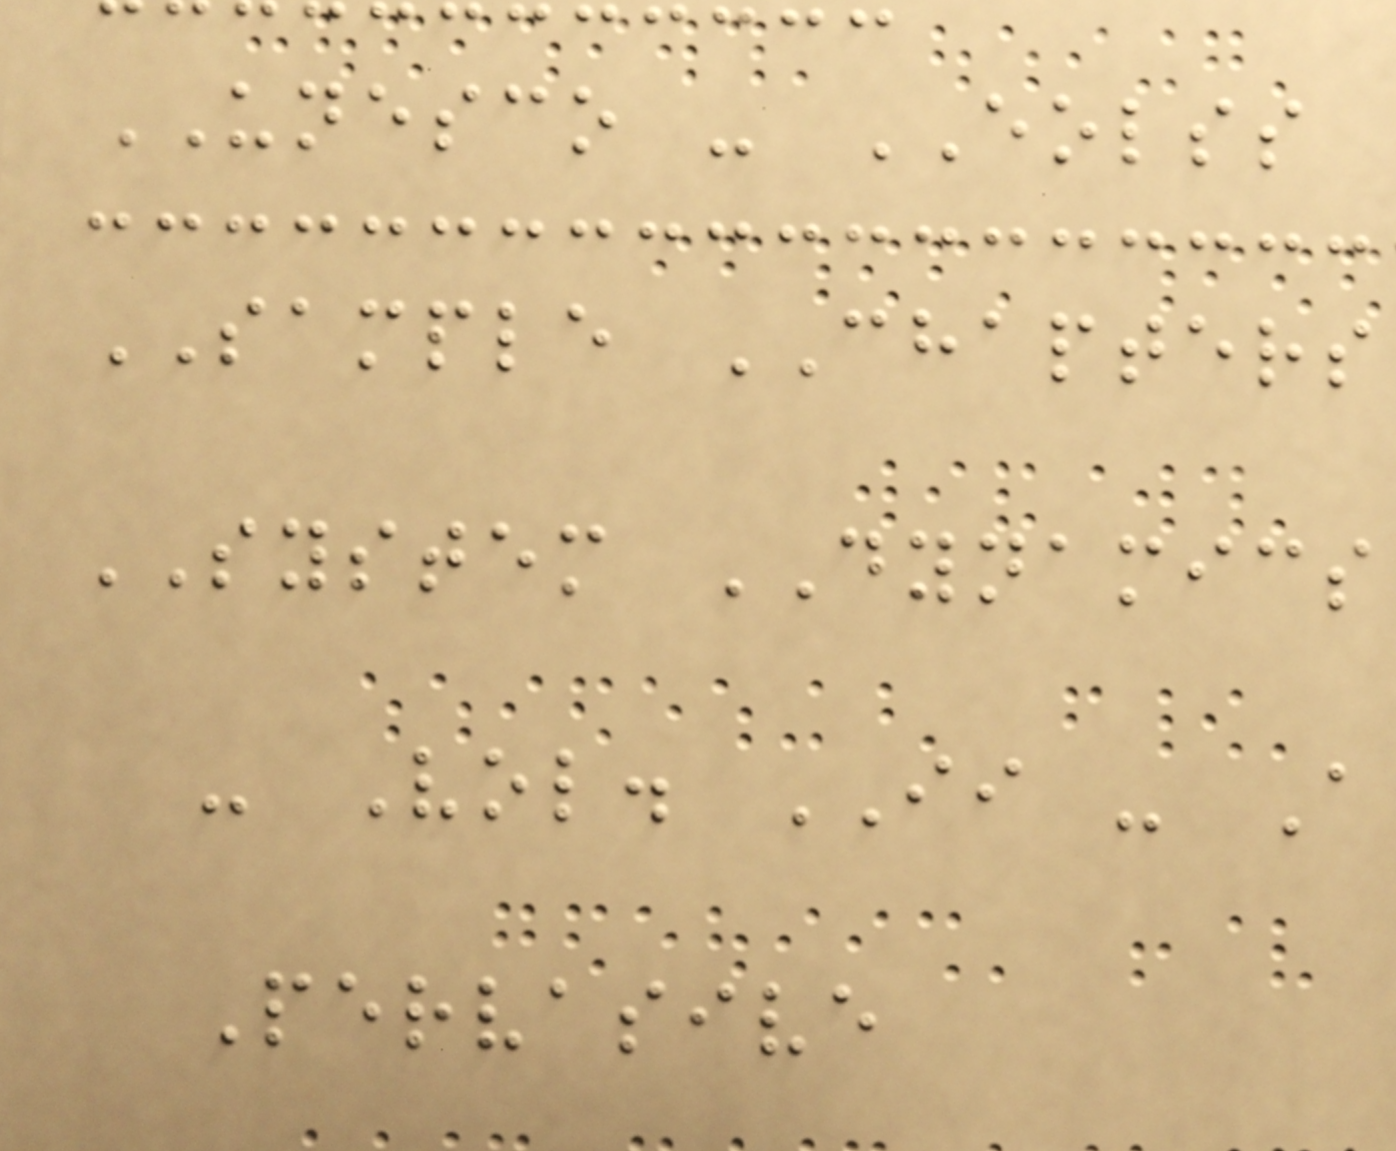UNESCO - EOLSS
SAMPLE CHAPTERS
SYSTEM DYNAMICS
- Vol. II - A
Pervasive
